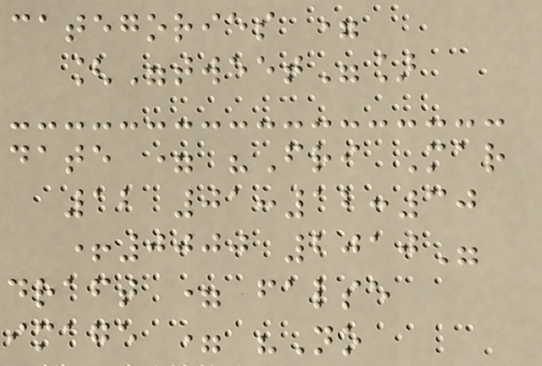categories =
["tweet"]
date = "Fri Mar
12 01:12:30
+0000 2010"
draft = false
image = "No
